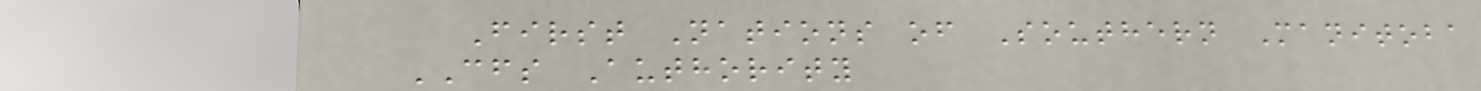First Nations of Southern Manitoba
CFS Authority
